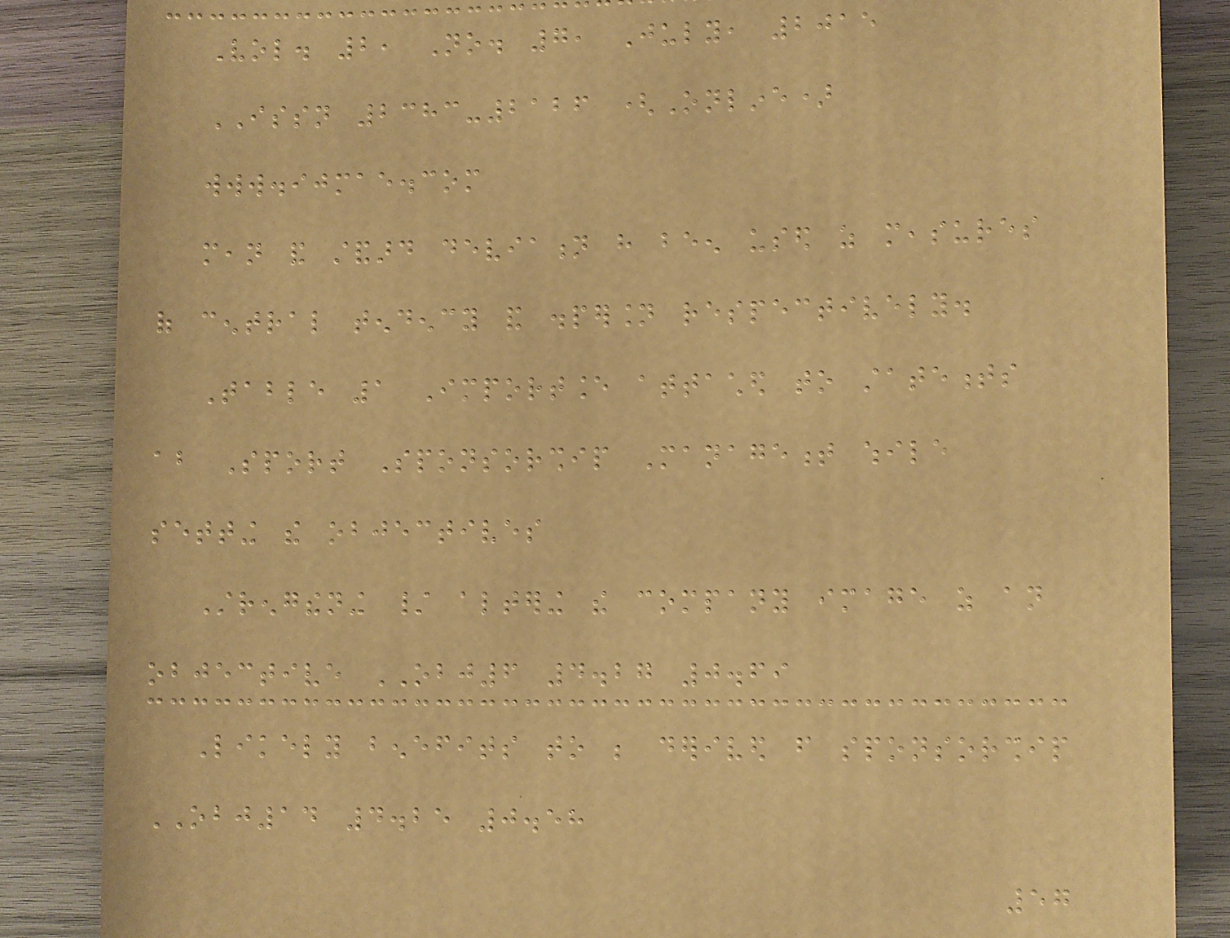Vol. 2, No. 7, July, 2015
ISSN 2383-2126 (Online)
www.ijmae.com
mean and standard deviation have been used as measures
of central tendency and dispersion respectively.
Table 1 Importance attached to statements
about Sport Sponsorship Management while
setting the objectives
Strengthening / altering the company image as an
objective OBJ6 4.27 0.69
Likely benefits to be derived from sponsorship
OBJ14 4.25 0.58
57
